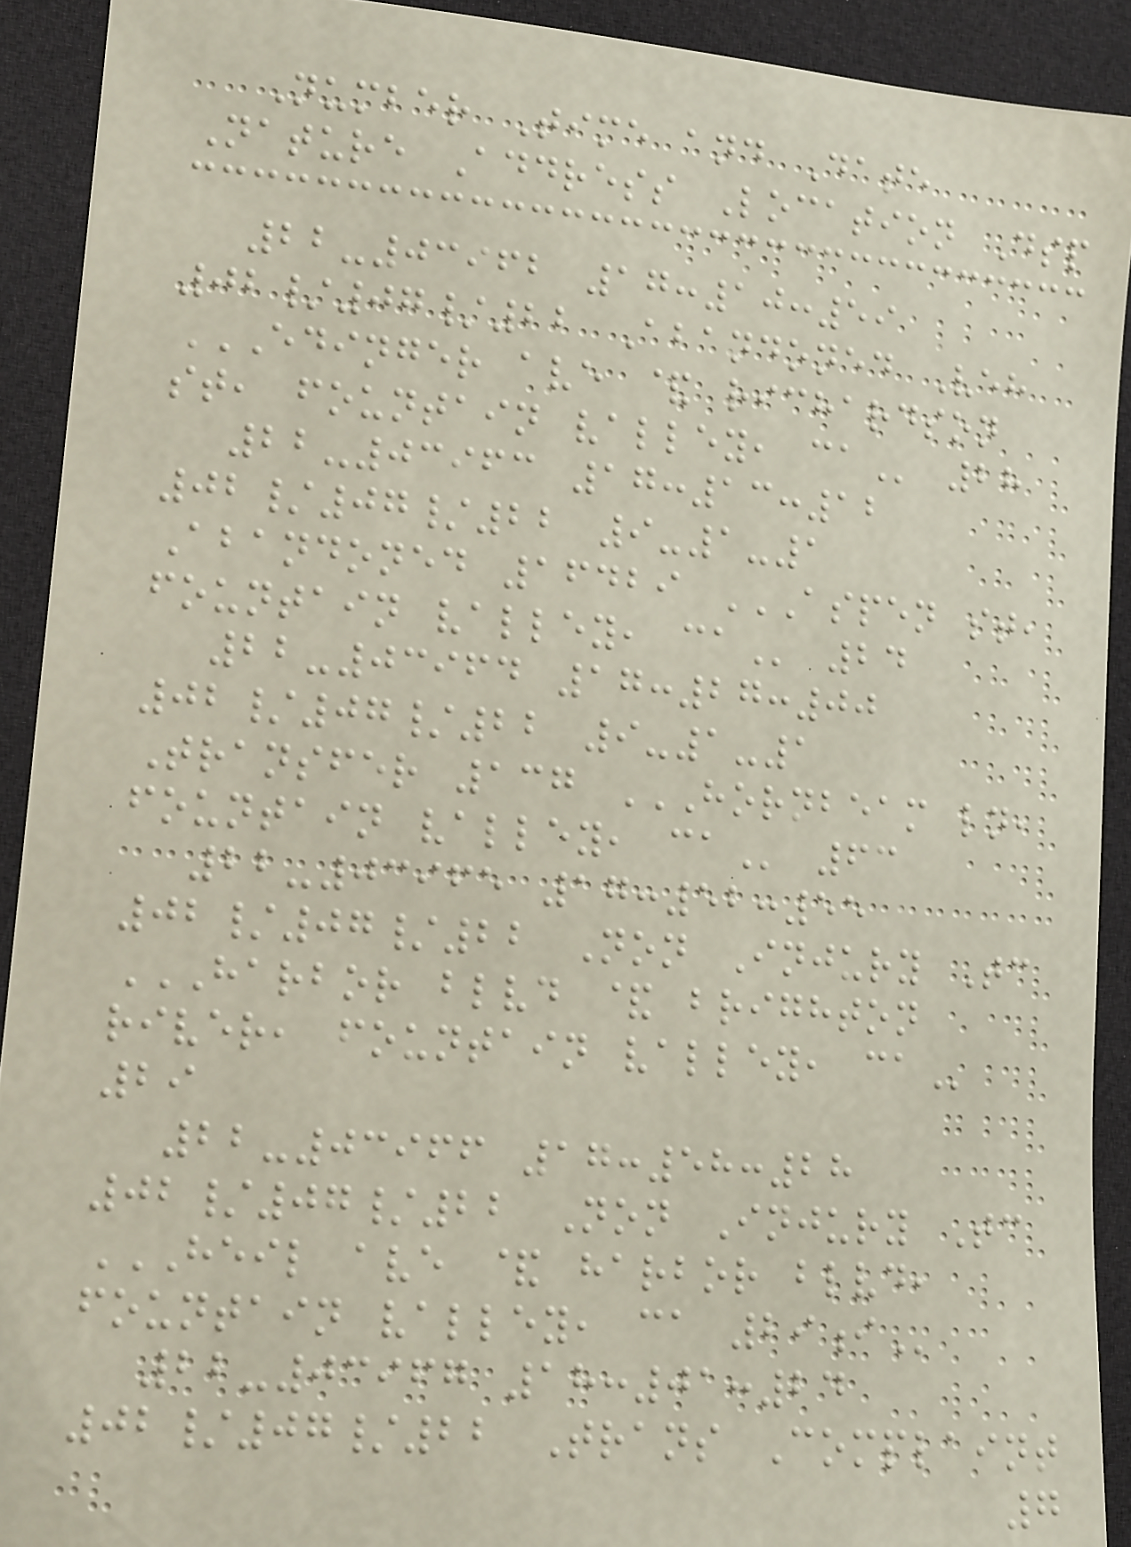Number Time and Date
Nature Address Location Dsp
22-03962 17:10:59
02/07/22 Abandoned Veh
EDINGER AVE & RICHARDSON
ST, FOUNTAIN VALLEY, CA 28
22-03963 17:13:12
02/07/22 9-1-1
Abandoned 16429 ASPEN ST,
FOUNTAIN VALLEY, CA 24
22-03964 17:27:00
02/07/22 9-1-1
Transfer 137 HORNBEAM LN,
FOUNTAIN VALLEY, CA 63
22-03965 17:52:55
02/07/22 Non Injury Tc
HARBOR BLVD & BRIGHTON
RIVER, FOUNTAIN VALLEY, CA
29
22-03966 17:58:28
02/07/22 Non Injury Tc
HEIL AVE & HARBOR BLVD,
FOUNTAIN VALLEY, CA 29I
22-03967 18:01:24
02/07/22 Trans Complaint
7
